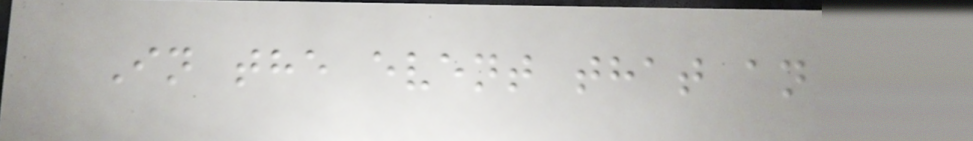In the event that an
